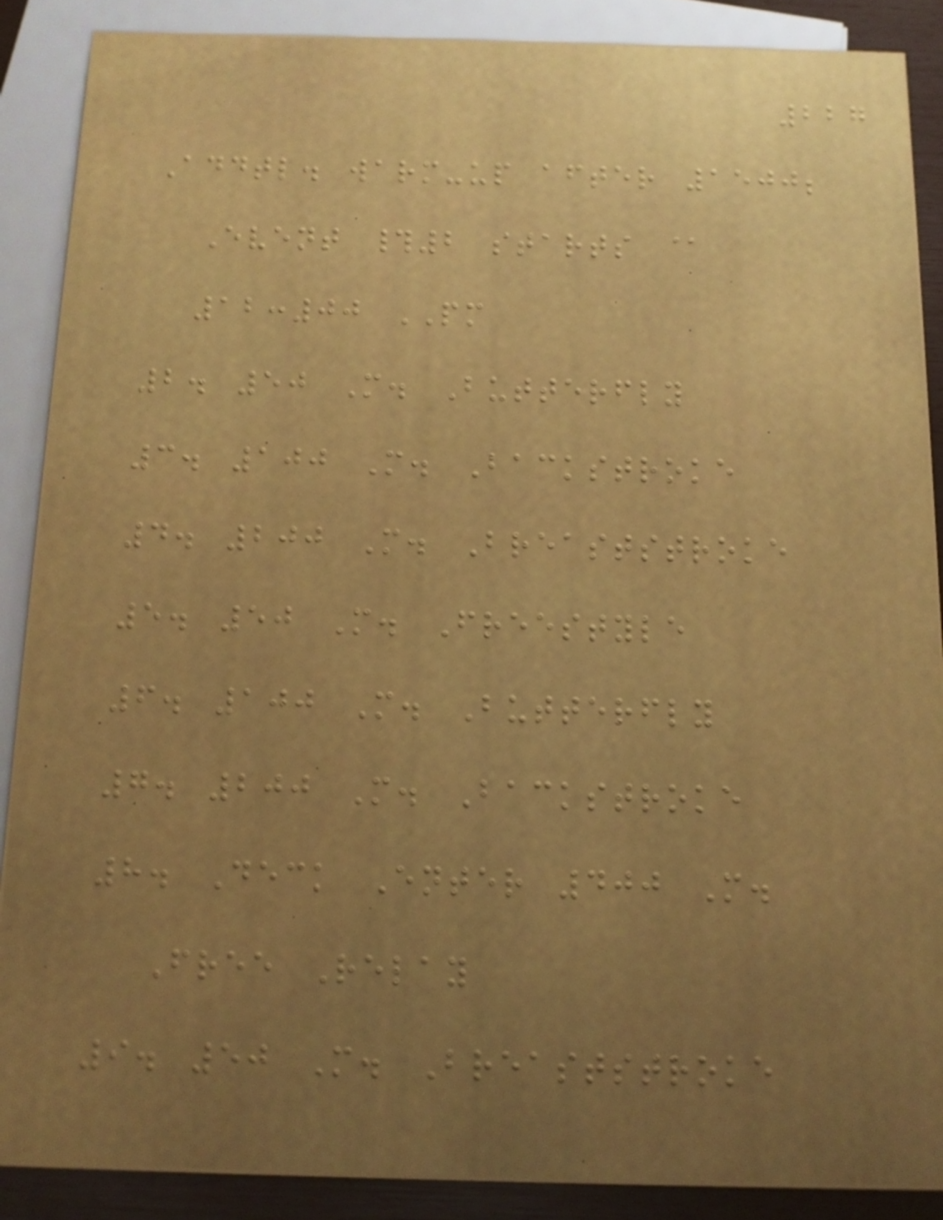227
Addtl. warm-up after 1500;
Event #2 starts @
12:00 PM
2. 50 M. Butterfly
3. 100 M. Backstroke
4. 200 M. Breaststroke
5. 50 M. Freestyle
6. 100 M. Butterfly
7. 200 M. Backstroke
8. Deck Enter 400 M.
Free Relay
9. 50 M. Breaststroke
